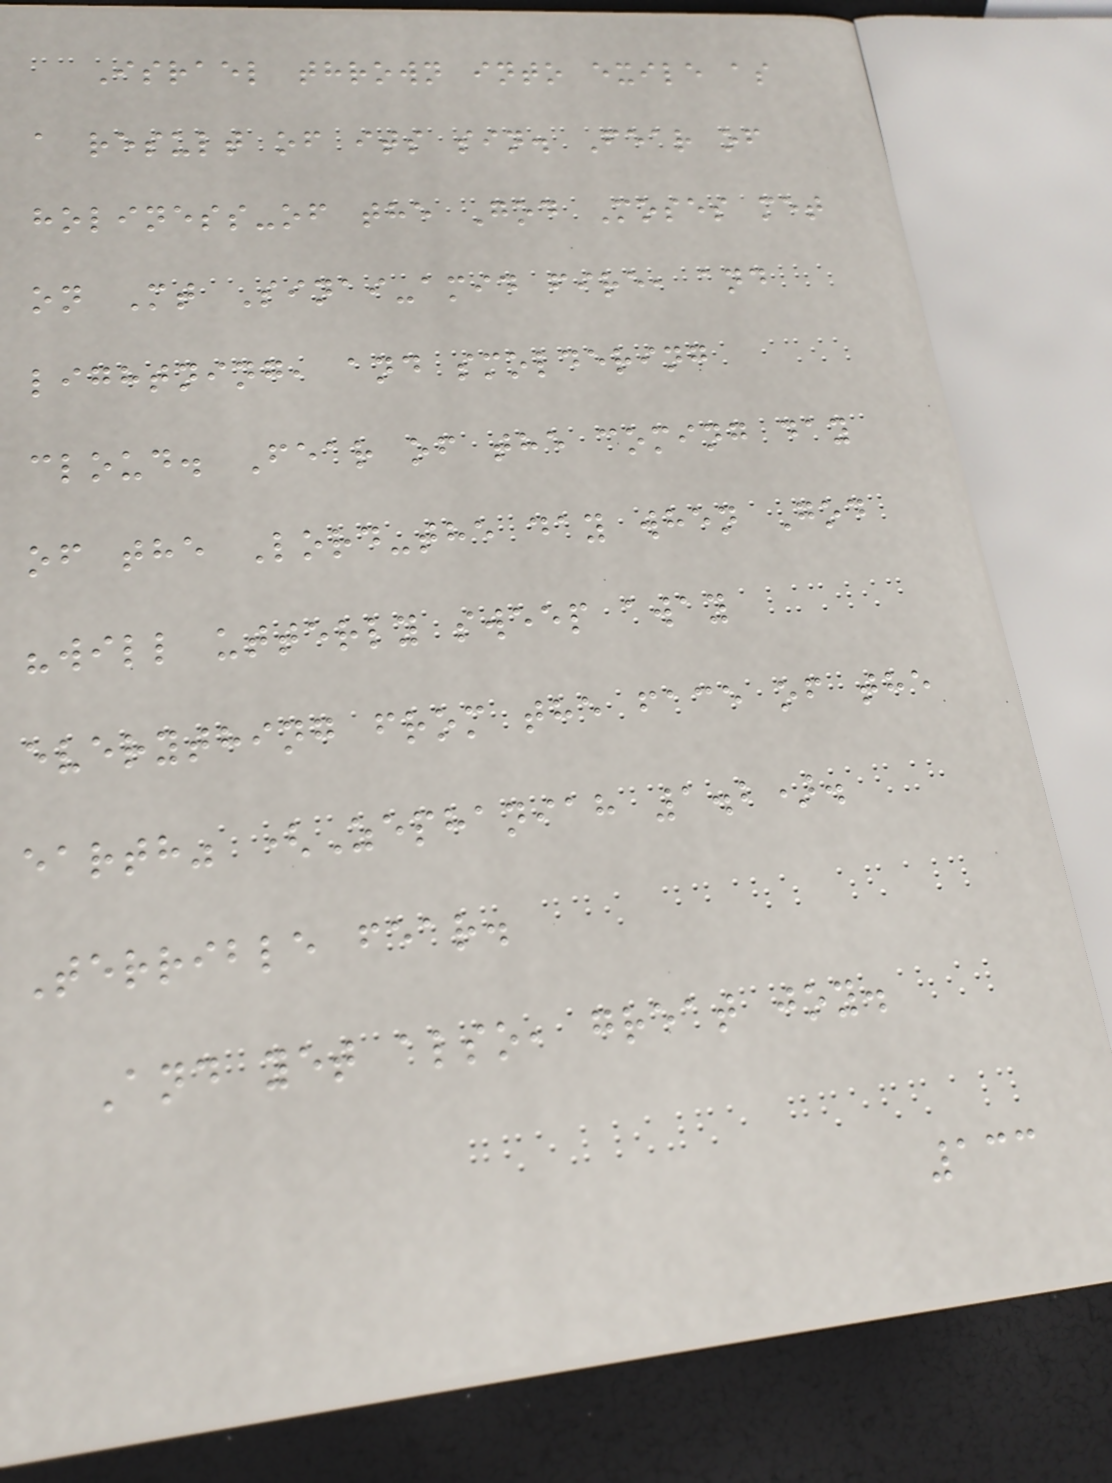Israel thrown into exile as
a result of its sin. Fear of
holiness-of the God Moses met
on Mt Sinai-amid fire, and
lightning, and smoldering
cloud. Fear of the coming day
of the Lord-the day when God
"will utterly sweep away
everything from the face of the
earth" (Zephaniah 1.2).
Terrible fear.
And yet also, great joy.
133
